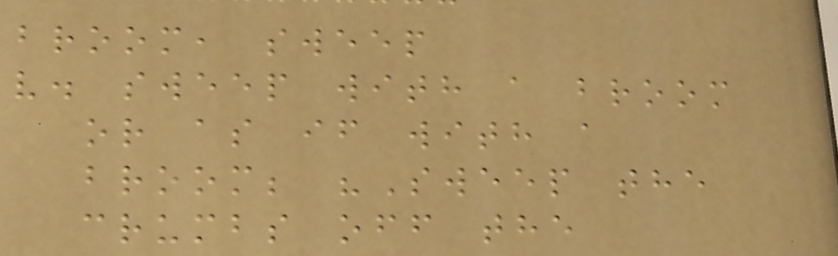broom, sweep
v. sweep with a broom
or as if with a
broom; "Sweep the
crumbs off the
